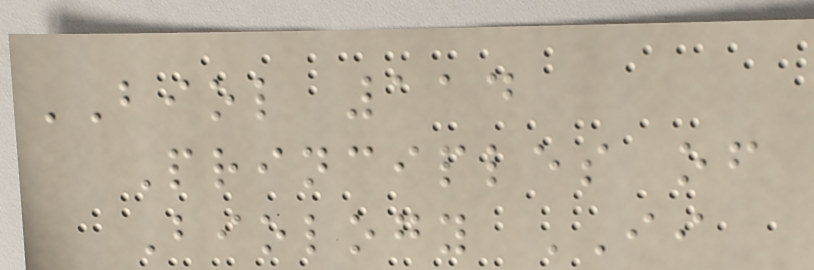BIOL 114
Principles of
Biology II
